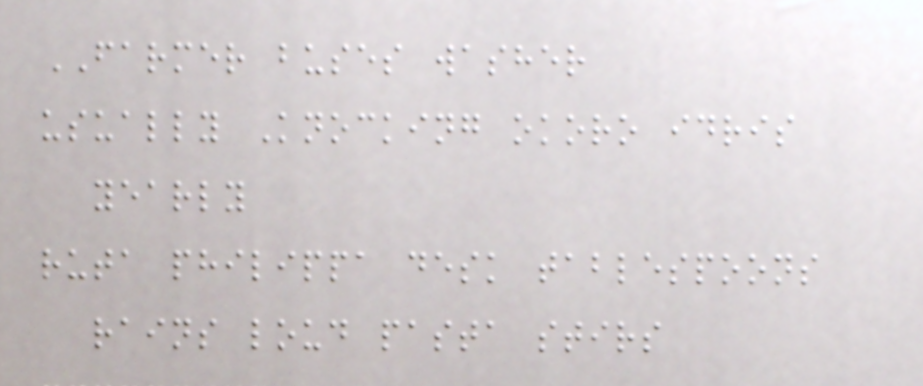FARMER buses washer
usually Knocking okoro idris
yearly
ruta philippa desk tablespoons
rains loud pasta stirs
